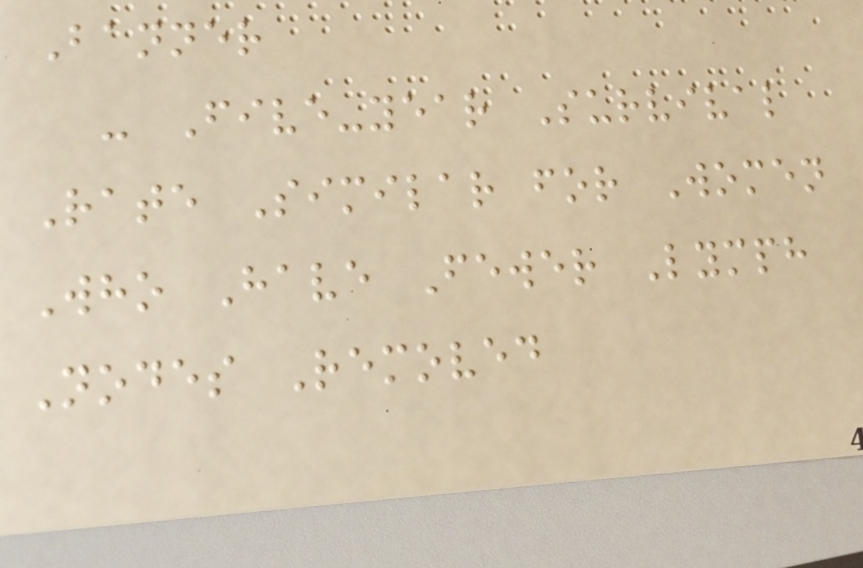Banner
- Five-year Survival
Rate Similar for Women
Who Have Fewer Lymph
Nodes Removed
